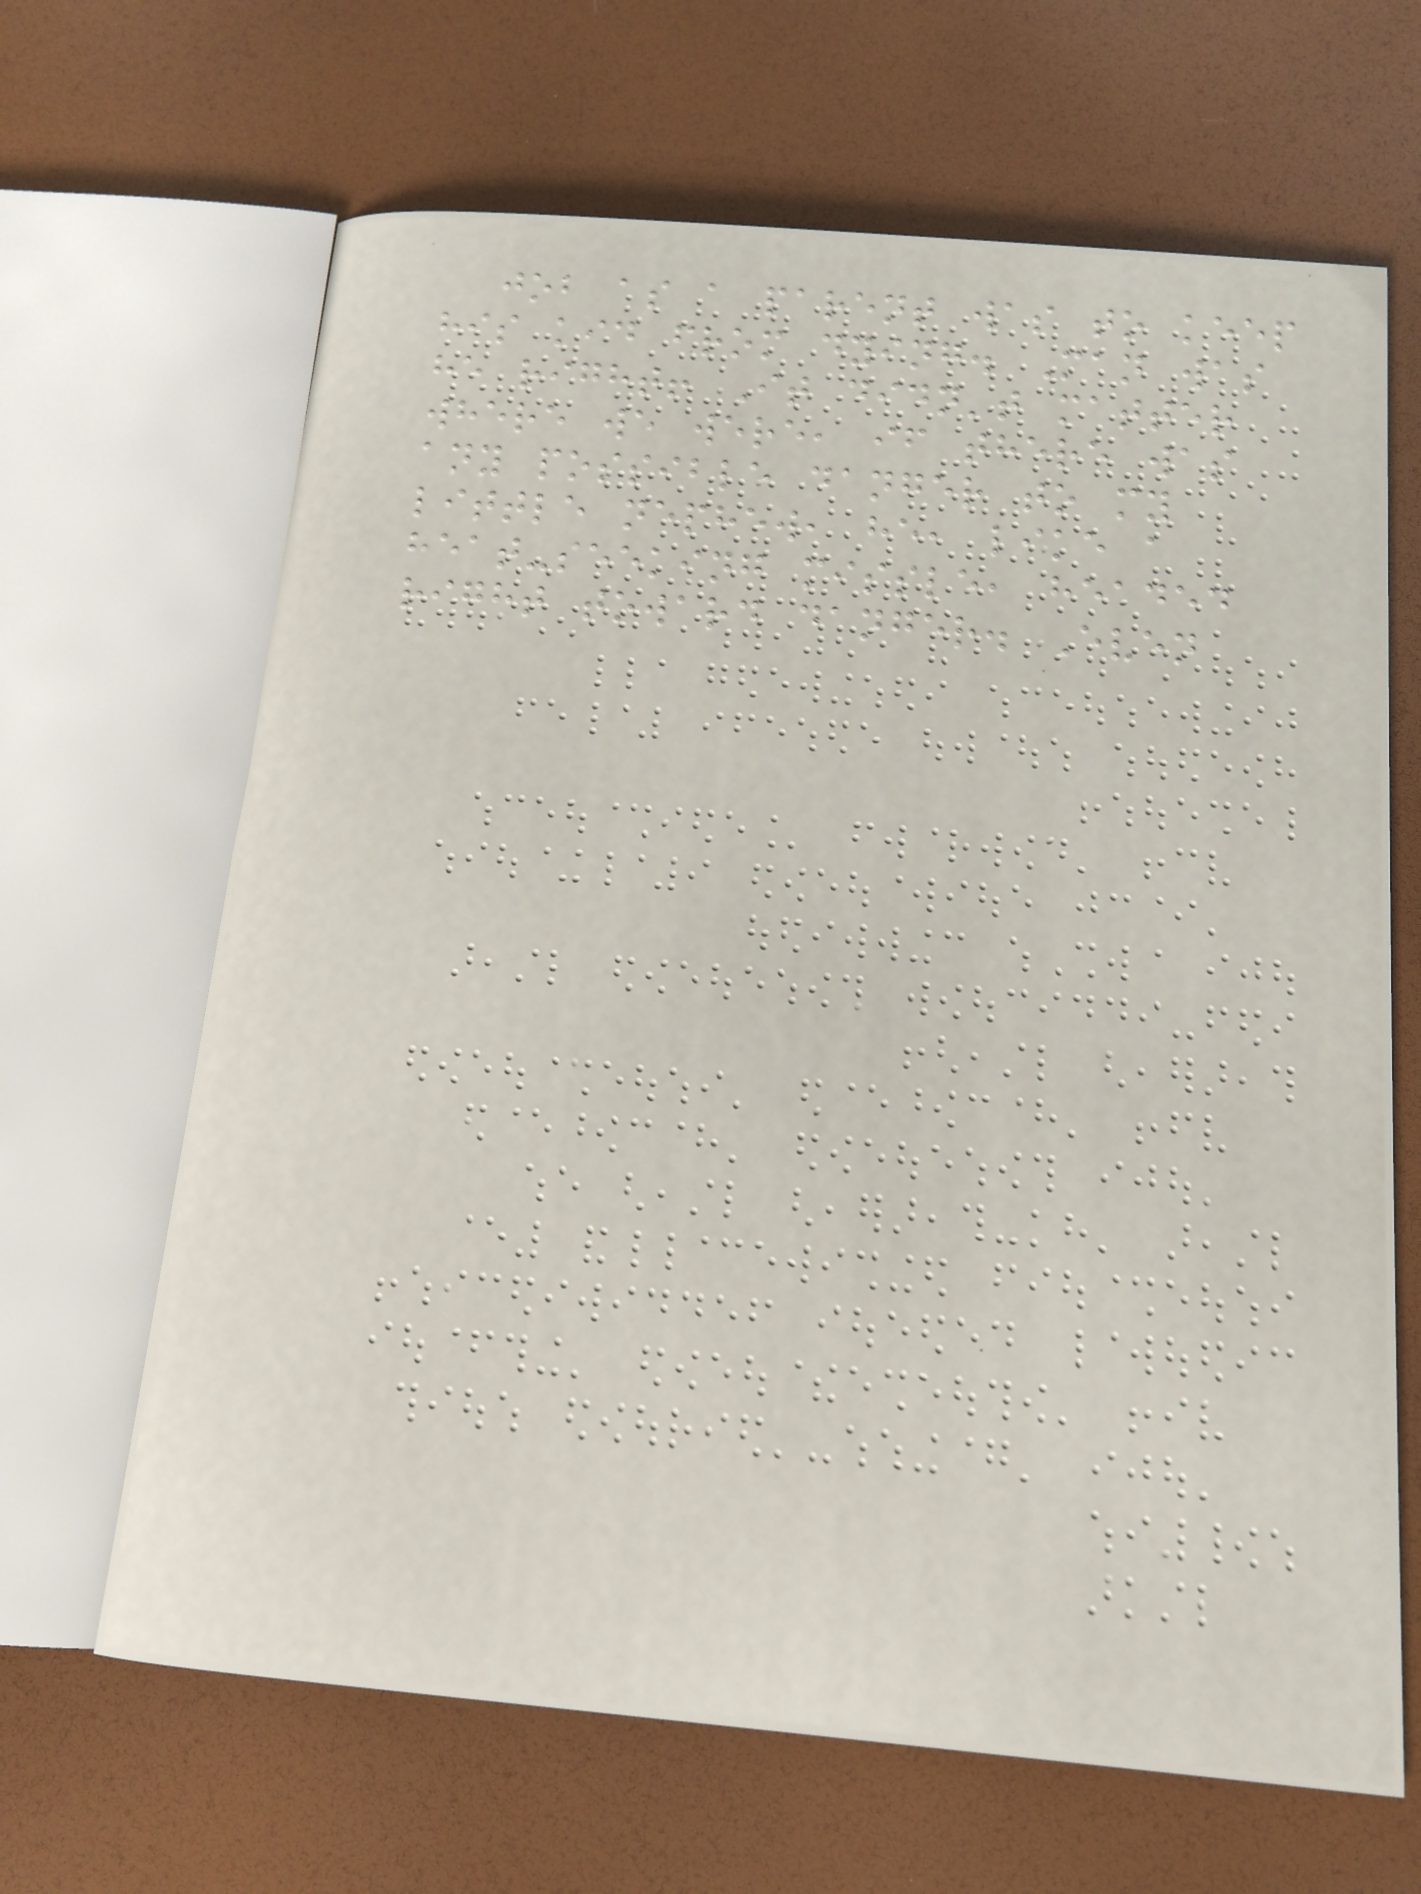job as a parent was to keep
his kid from dying. Man was
he right! It didn't matter
where we were, if there was
any possible danger to my
little nephew, he, like a
heat-seeking missle, headed
right toward danger. Even
